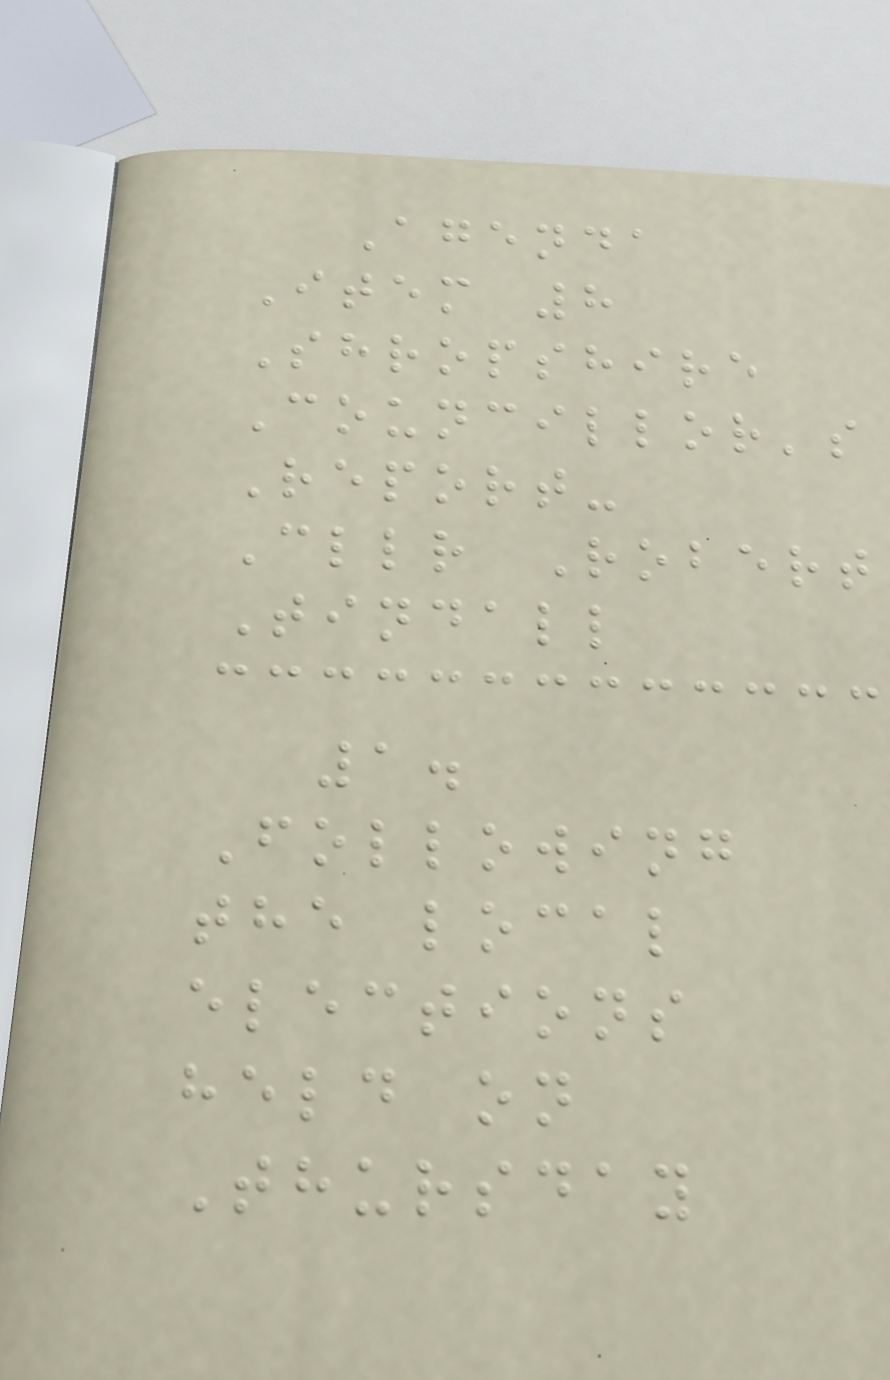Agenda
Item 8
Shropshire
Councillor's
Report-
Cllr Robert
Tindall
1.
Following
the local
elections
held on
Thursday
